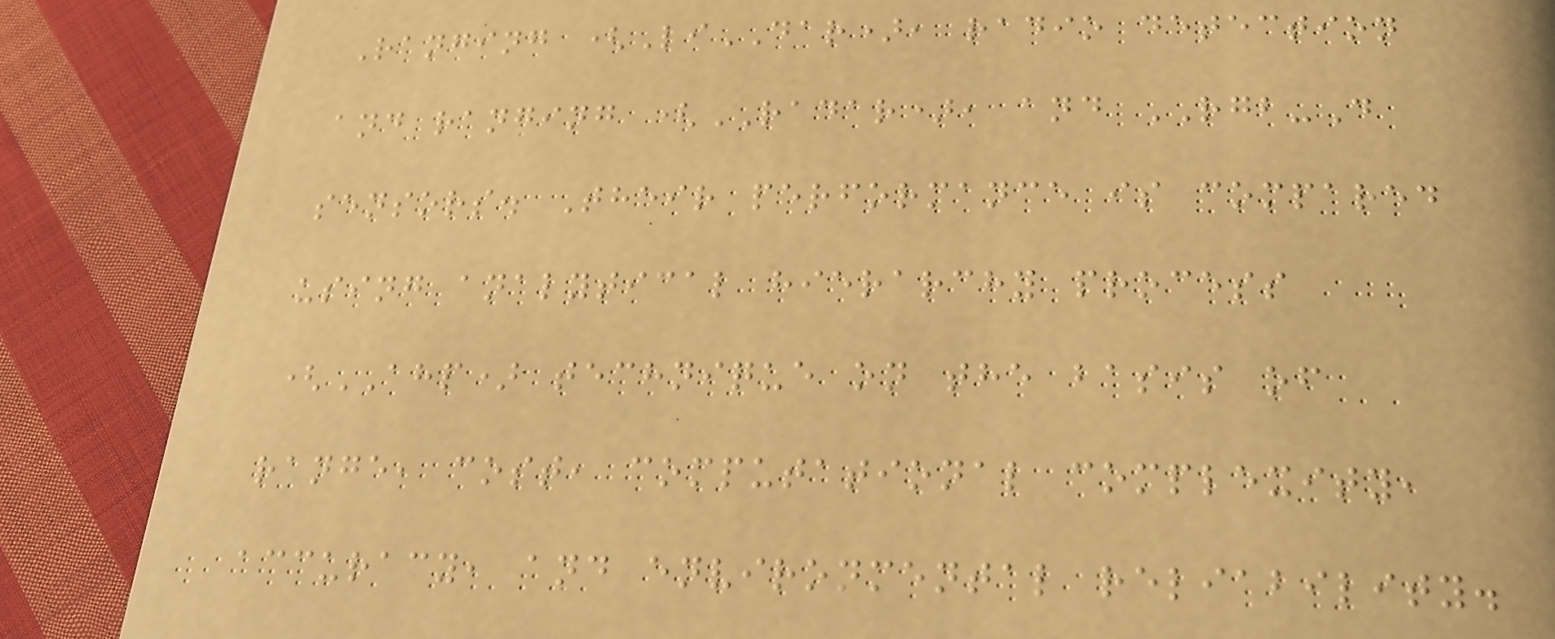Ranging (LiDAR), radio detection
and ranging (RADAR), and RGB-D
sensors. Their performance is compared
using analytical hierarchy process
(AHP) technique on the basis of
range, cost, computational complexity,
accuracy, and environmental reliability.
